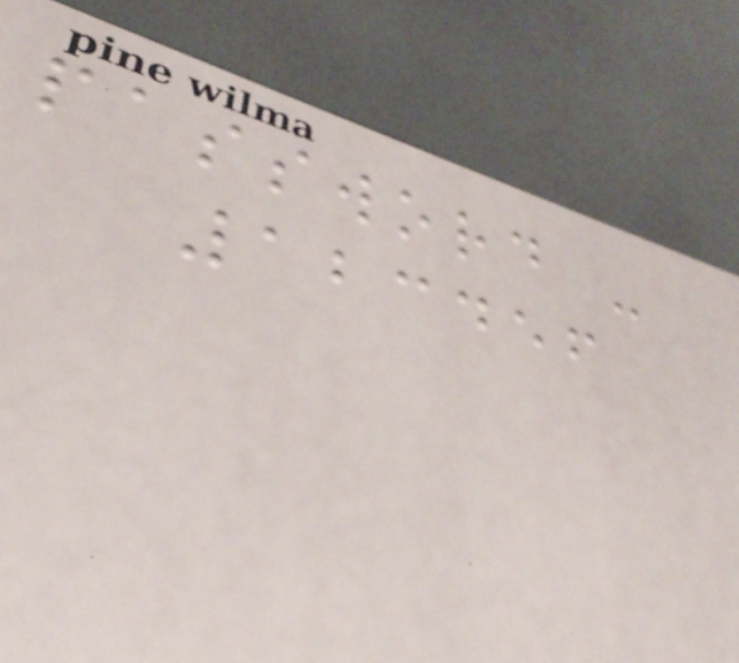password -
123456
